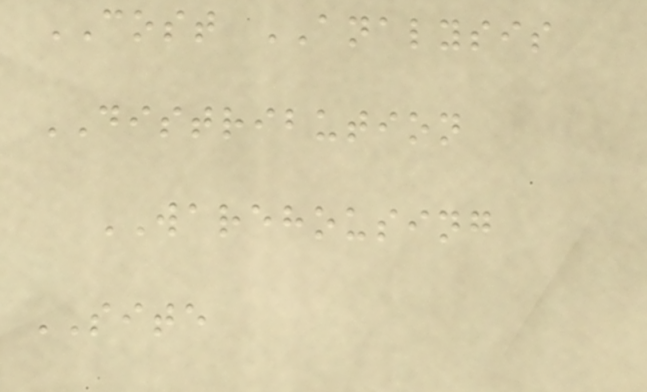COST ANALYSIS
DISTRIBUTION
WAREHOUSING
SITE
